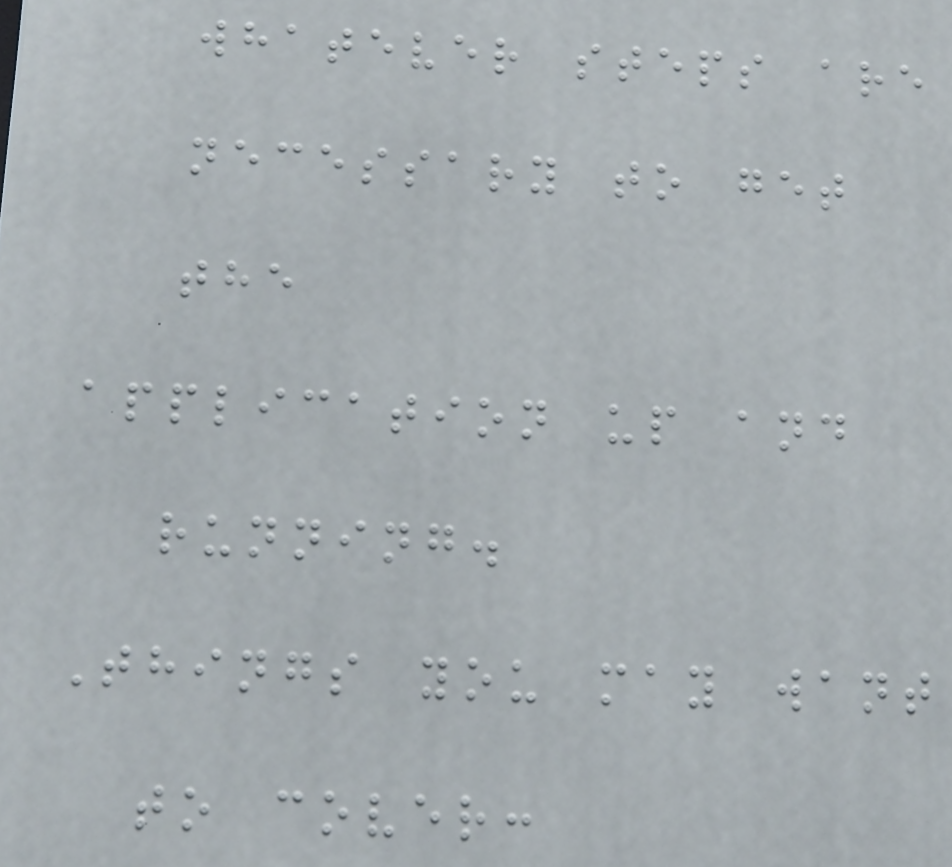whatever steps are
necessary to get
the
application up and
running.
Things you may want
to cover:
